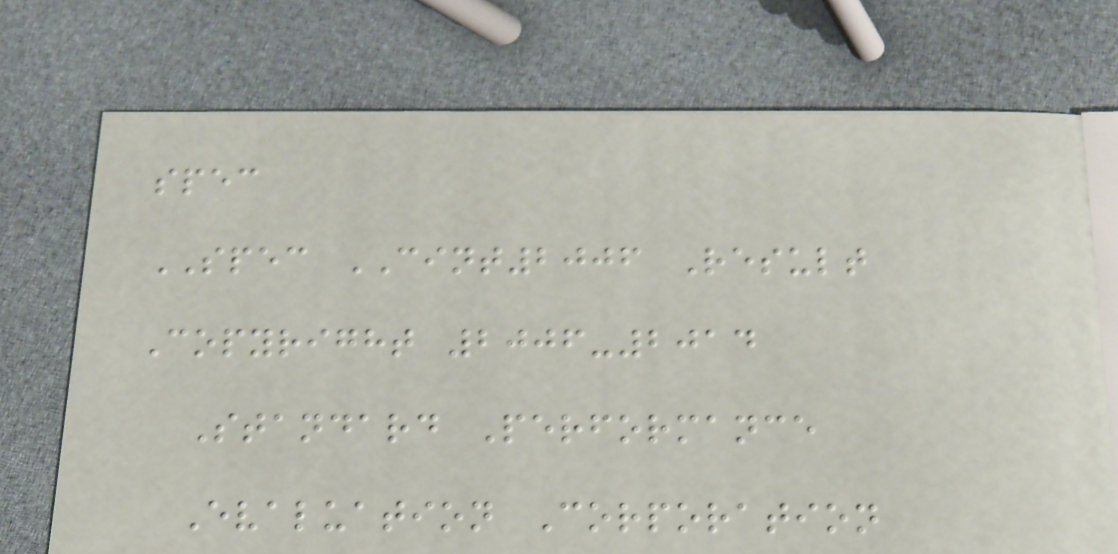spec
SPEC CINT2006 Result
Copyright 2006-2014
Standard Performance
Evaluation Corporation
